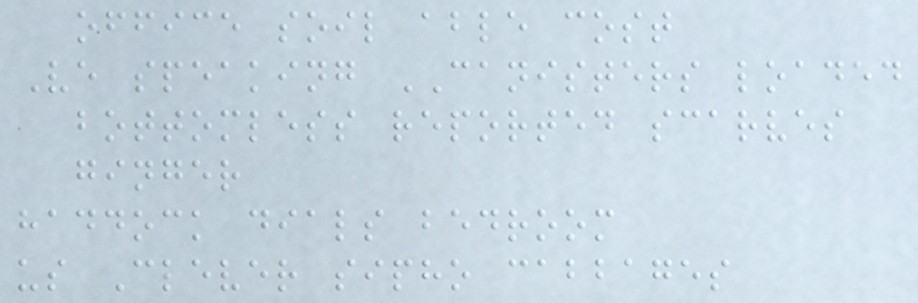office soil able cost
Ve speaking CANISTERS loaded
bottomless reported scarves
ginger
haddock dials bedroom
us Clever sipho cabbages
